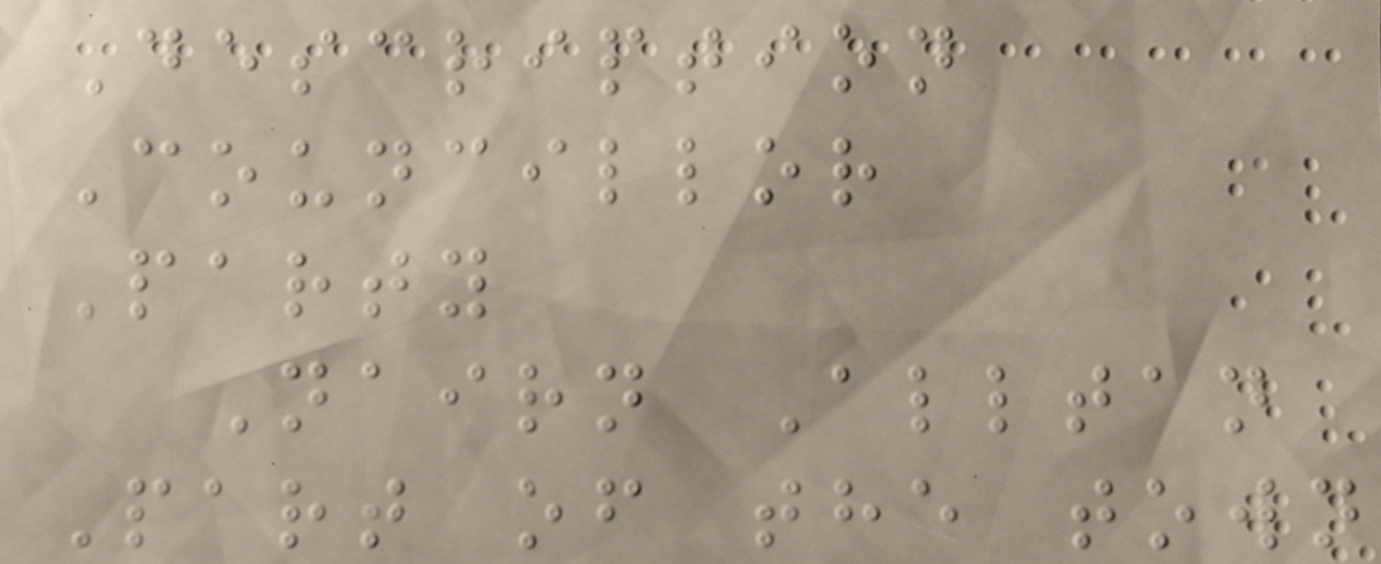Description
Councillor
Party
Nairn Alltan
Part of the town
